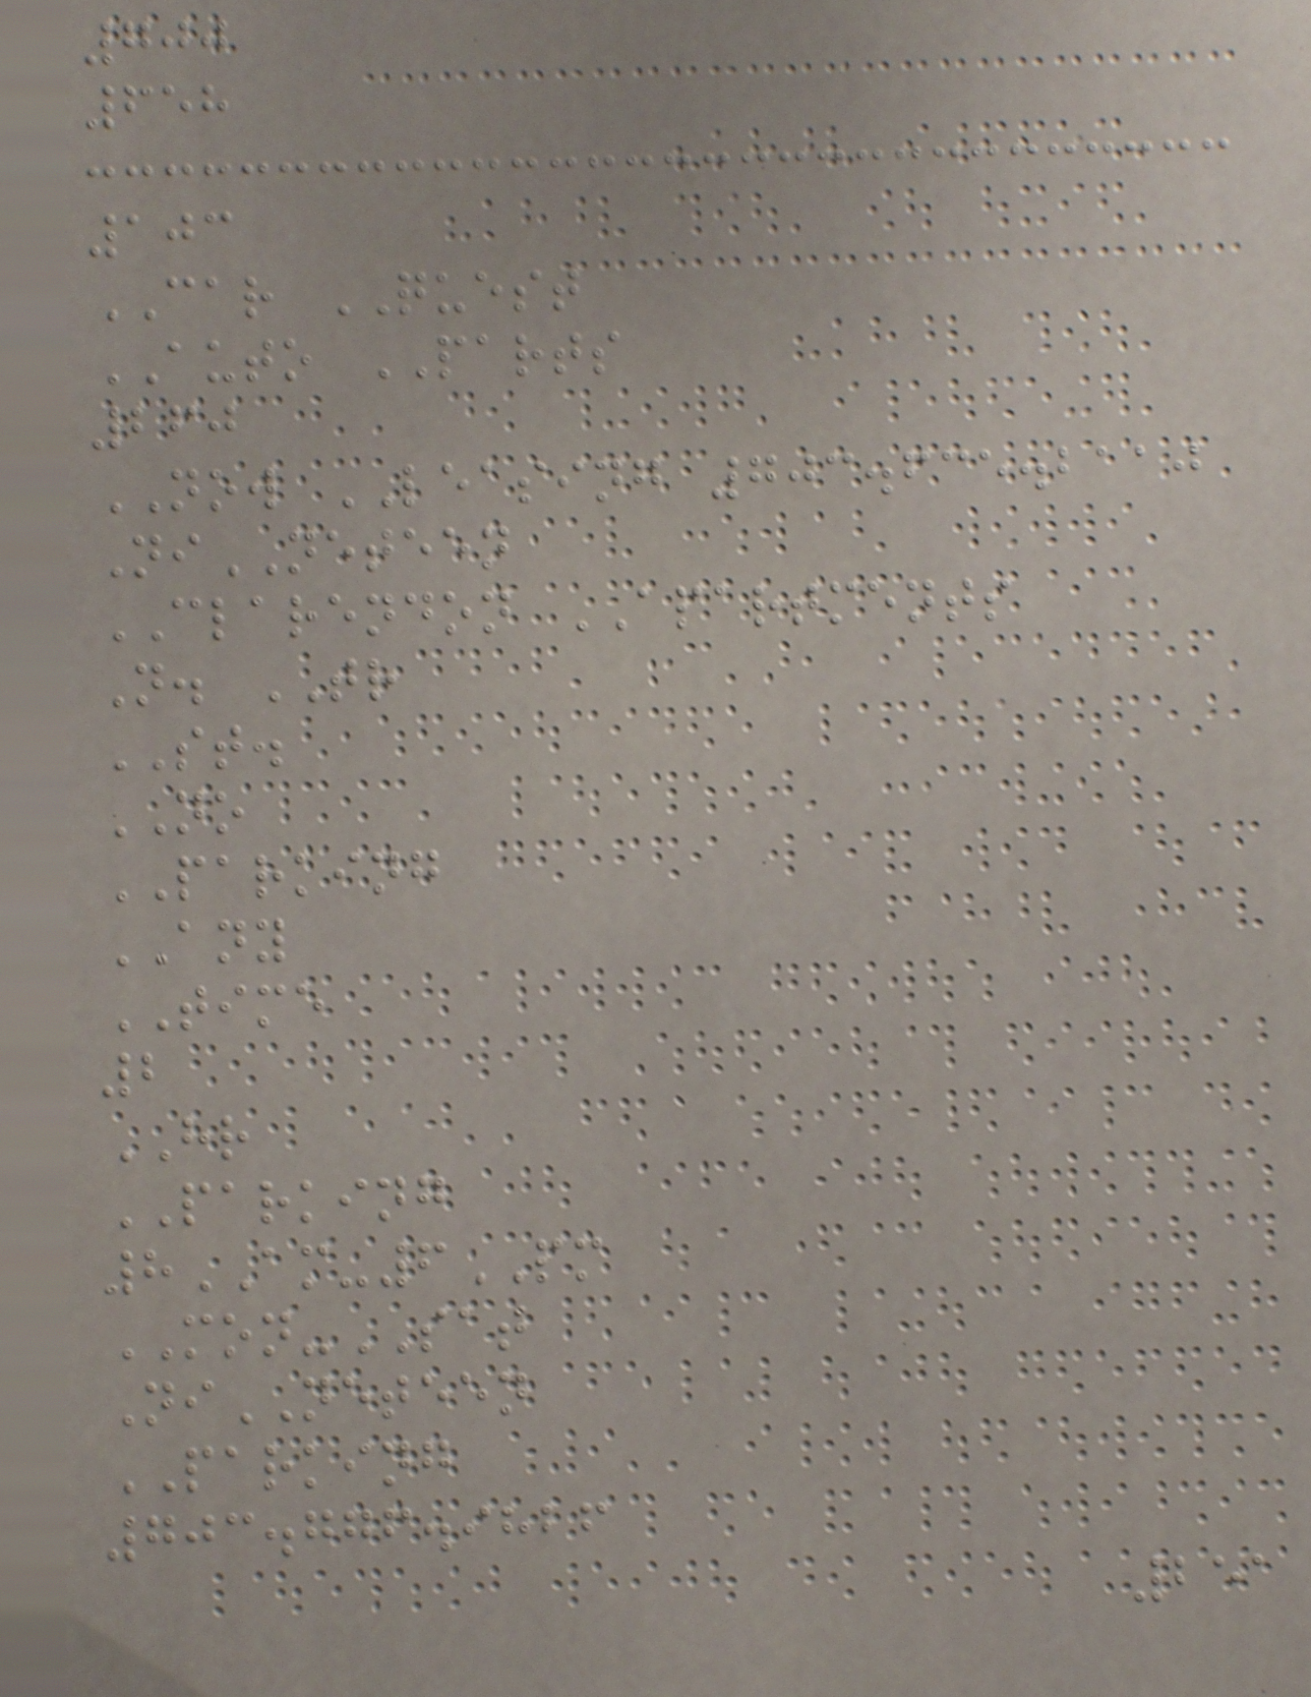700
658
103
CAR QUEST
AUTO PARTS
260
NOW LEASING 703.635.2110
NiNETEEN
CLARENDON APARTMENTS
N. TR
ST.
NO
PARKING
ANY
TIME
2
HR
PARKING
8AM-6PM
MON-SAT
NiNETEEN
PARKING
703.776.9826
251
